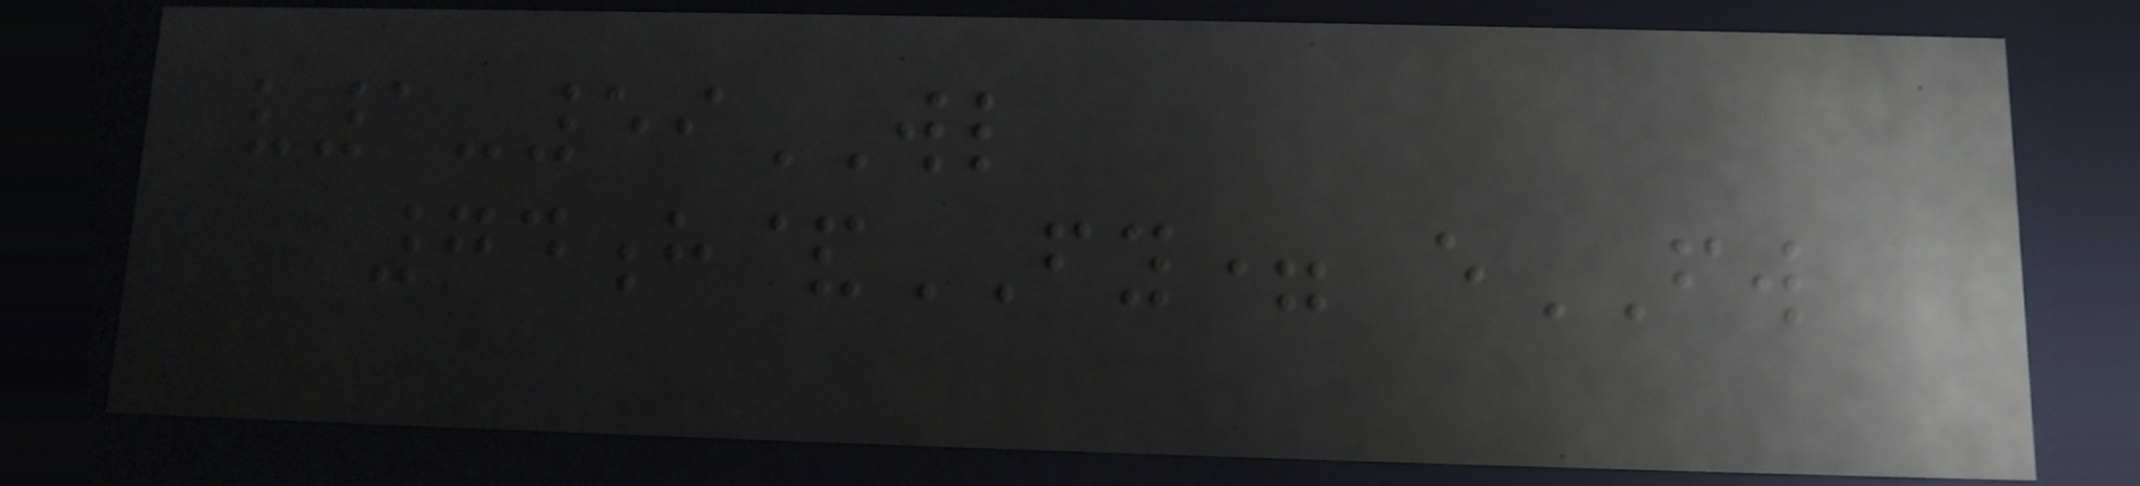v1-59WL
74h&FY= eFW
